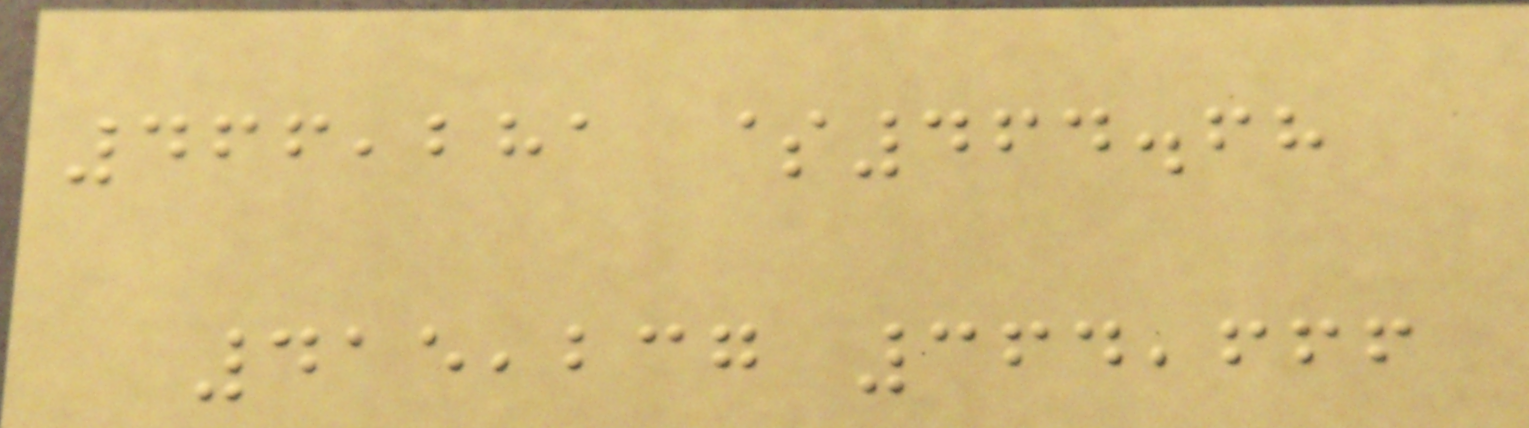466,281 $464.68
415,237 364,666
